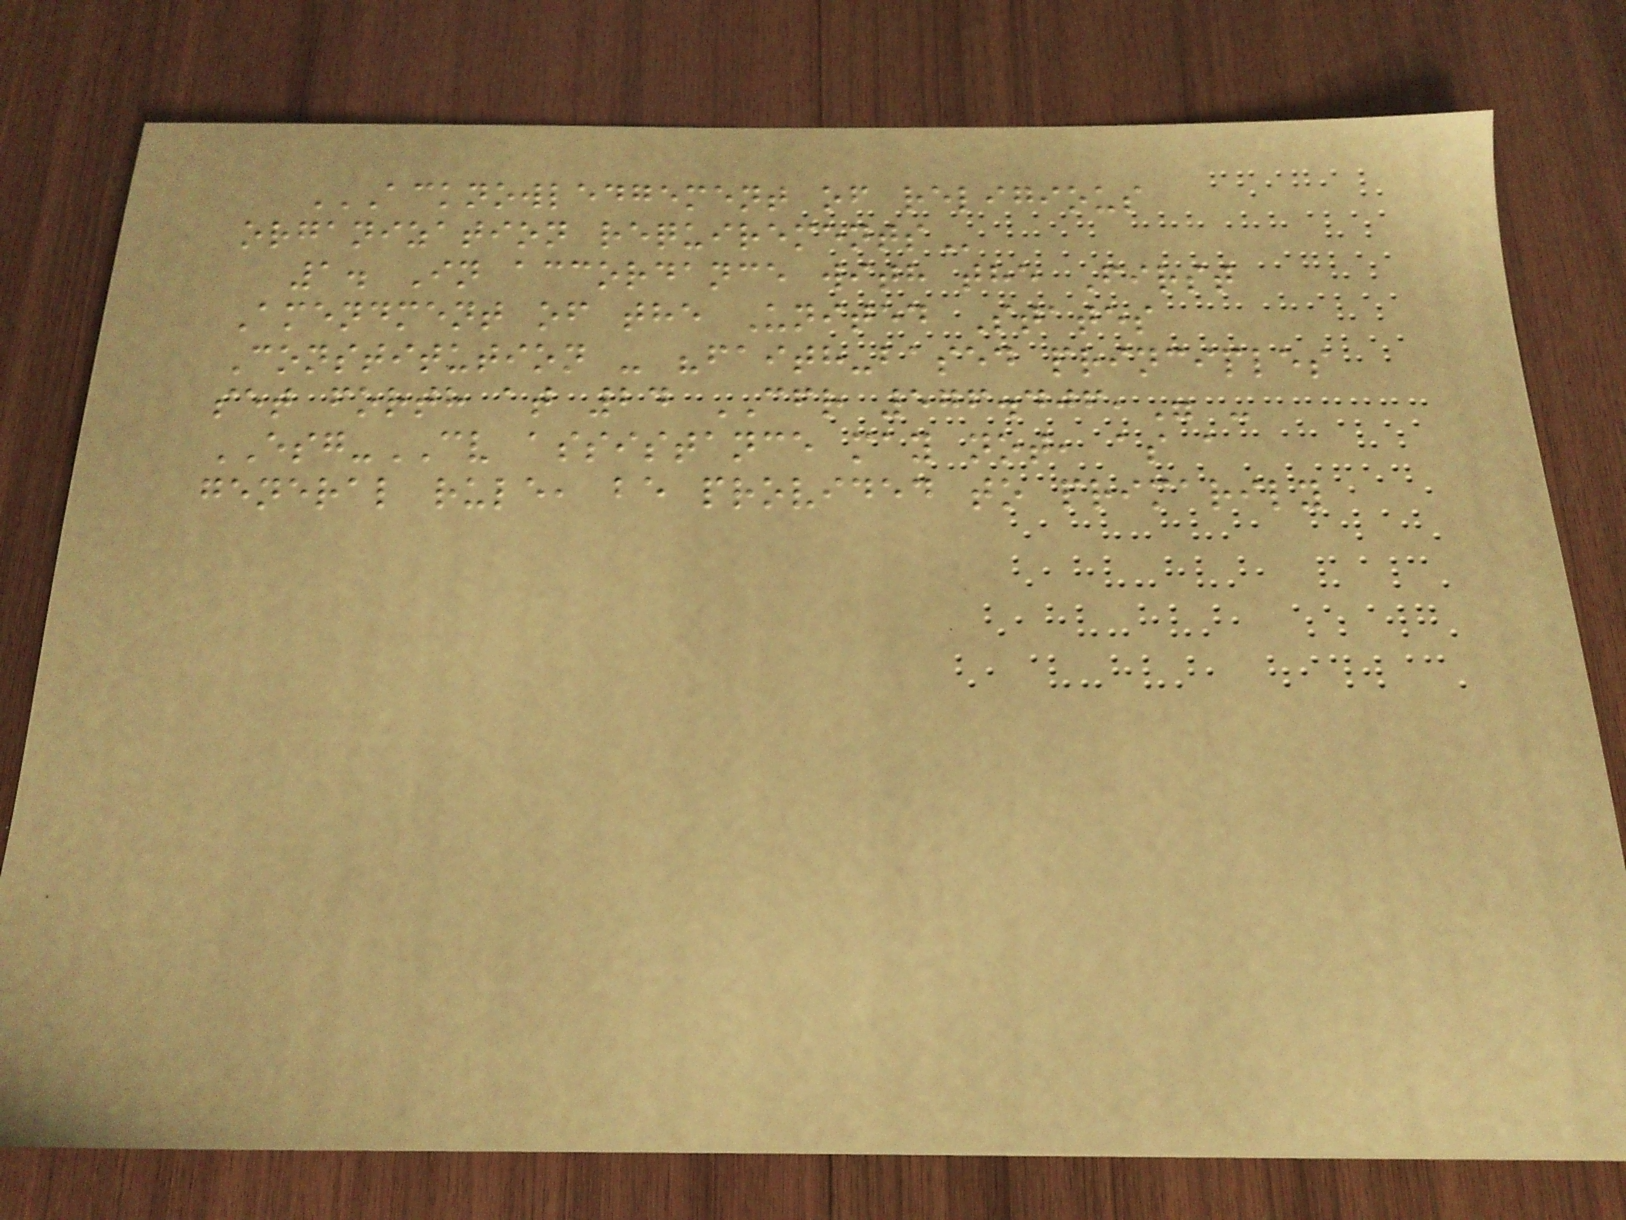ACKNOWLEDGEMENT OF RELIGIOUS
ORGANIZATION REQUIREMENTS
1. In accordance with the First
Amendment of the United States
Constitution - "faith-based principles
set forth at 24 CFR 576.406," -
ESG-CV assistance may not, as a
general rule, be provided to primarily
